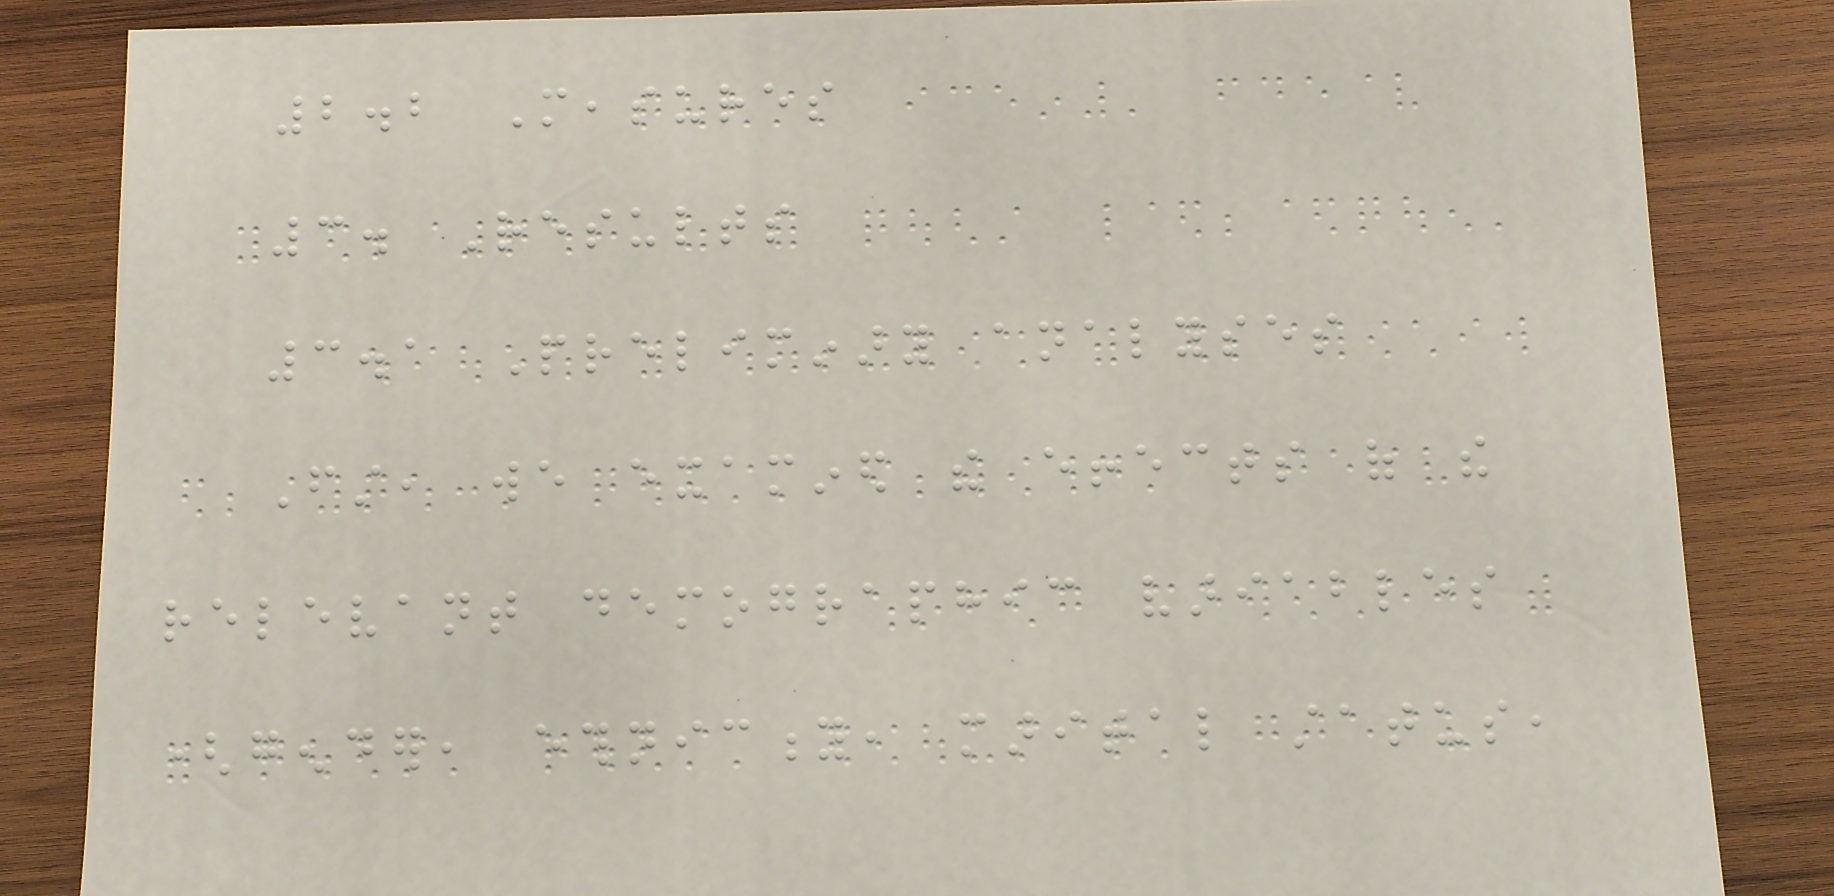2.2 Measures
3. Results
3.1 Preliminary analyses
First, we examined the effects of the
relevant demographic variables
(gender, ethnicity, marital status,
